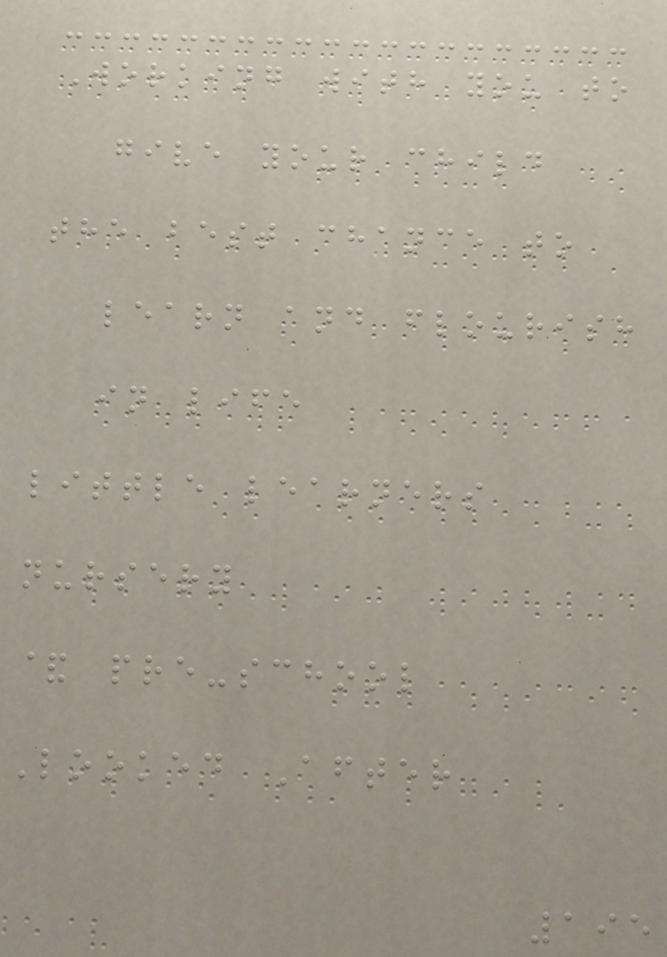Working with you to
give your child
the best chance to
learn and flourish
in life
little learners
nursery
& pre-school
Looked After
195
